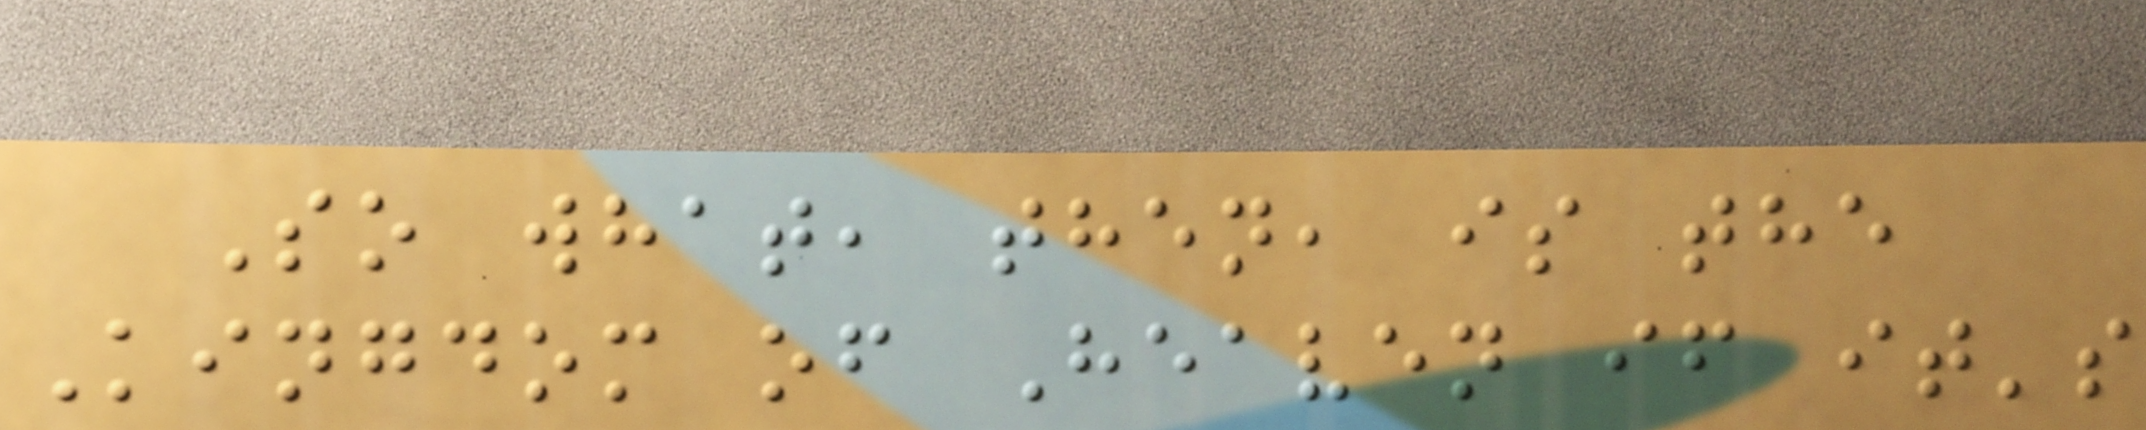So what, then, is the
Kingdom of Heaven if it's
